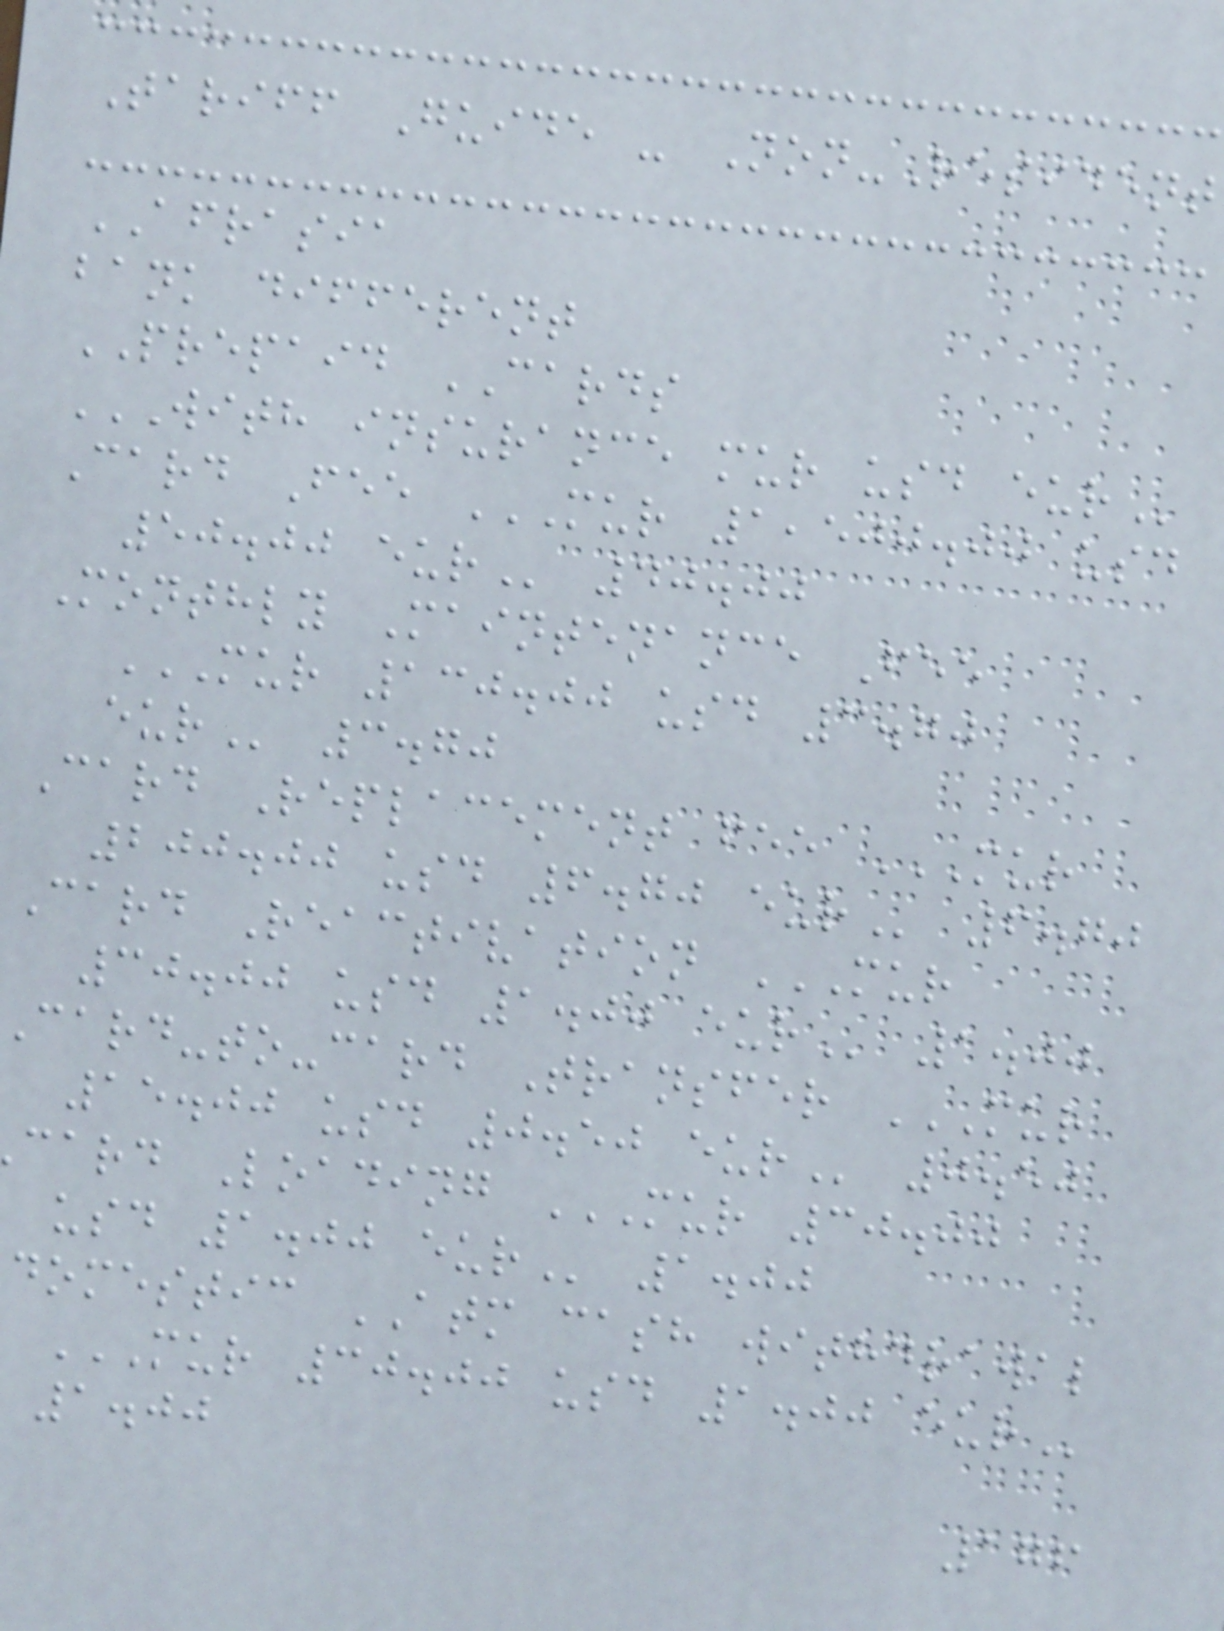Tariff Guide - Non-Resident
AFRASIA
bank different
PREPAID CARDS
WITH INSURANCE MUR USD EUR
Card Fee MUR 1,500.00 USD
50.00
Monthly Maintenance Fee
MUR 130.00 USD 3.70
3.70
Card Replacement fee MUR
200.00 usd 6.70
Card Reactivation MUR
30.00 usd 1.00
15.00 usd 0.50
usd 1.00
domestic ATM cash withdrawal
MUR 30.00 USD 1.00 EUR
1.00
176
